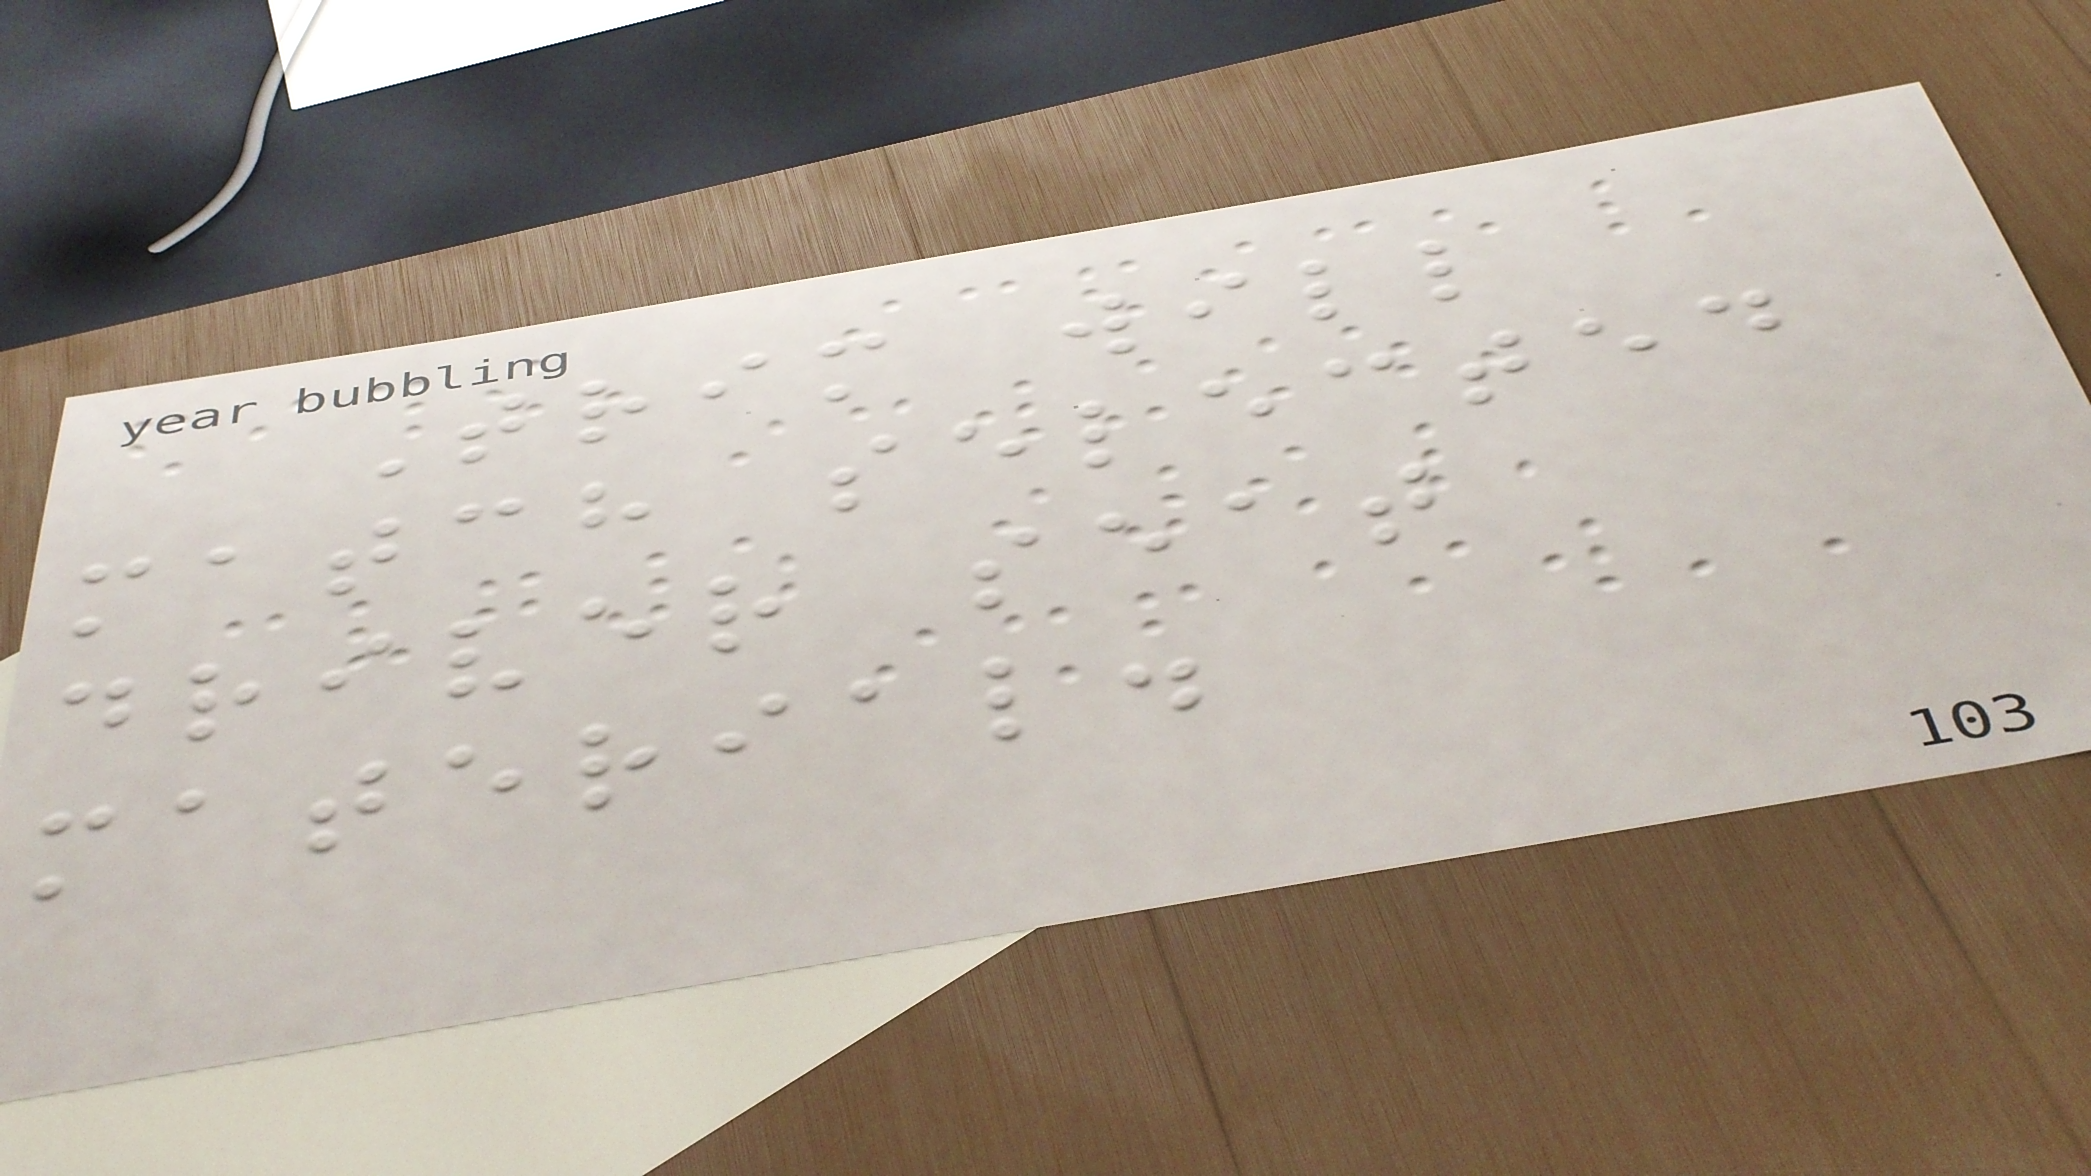Trim will
match selected
driver seat
material.
